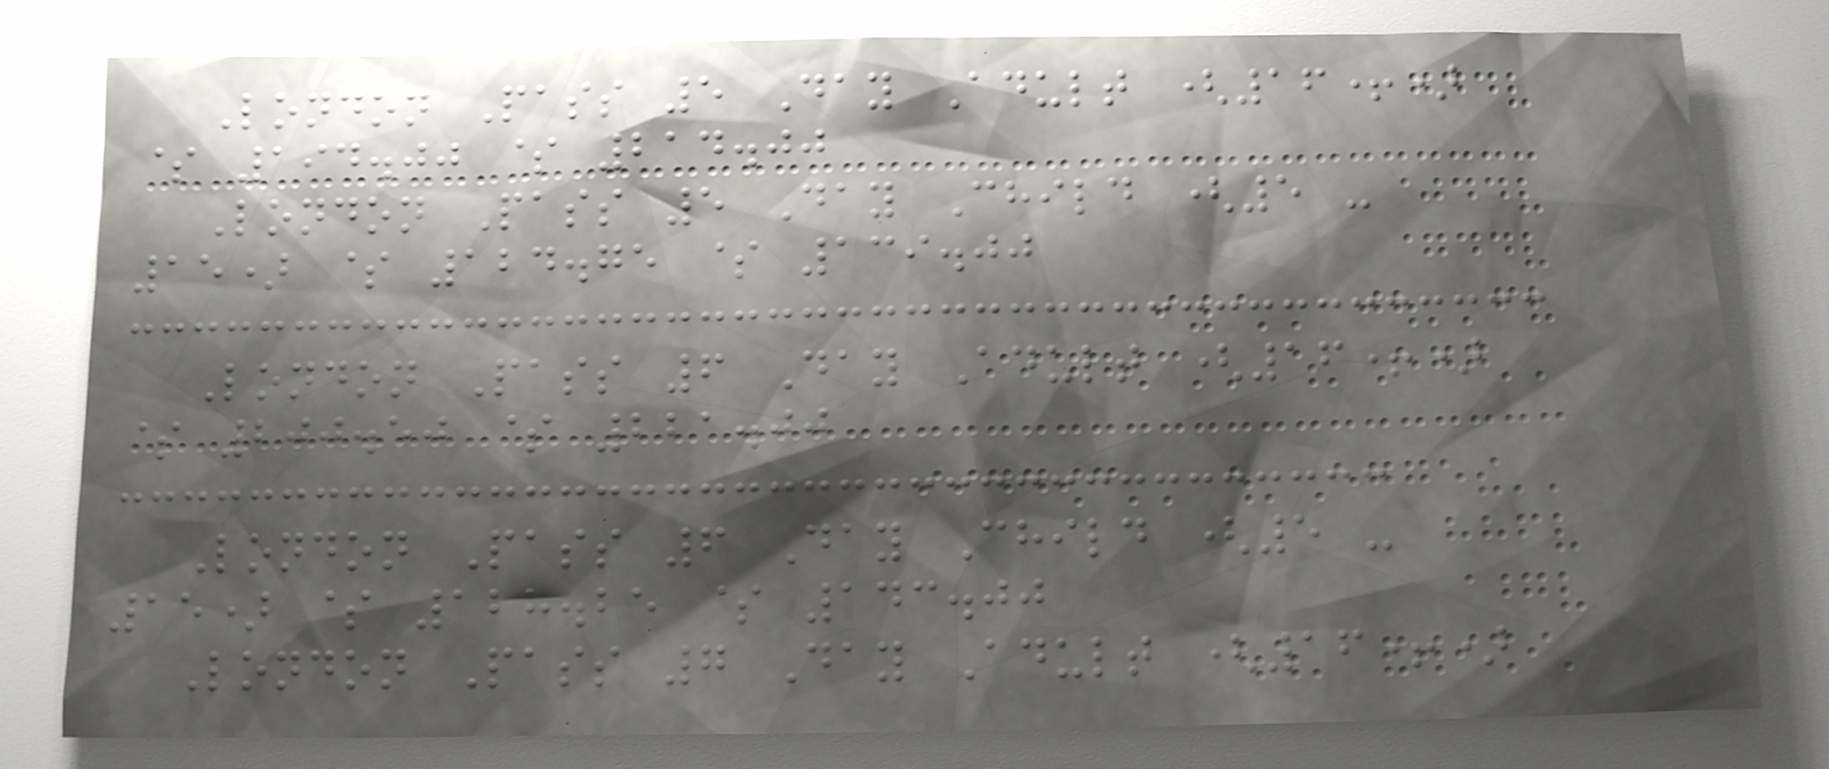London Pass 5 Day Adult (16+)
$ 194.00 $ 214.00
London Pass 5 Day Child (5 -
15) $ 124.75 $ 139.00
London Pass 6 Day Adult (16+)
$ 200.50 $ 221.00
London Pass 6 Day Child (5 -
15) $ 128.25 $ 143.00
London Pass 7 Day Adult (16+)
